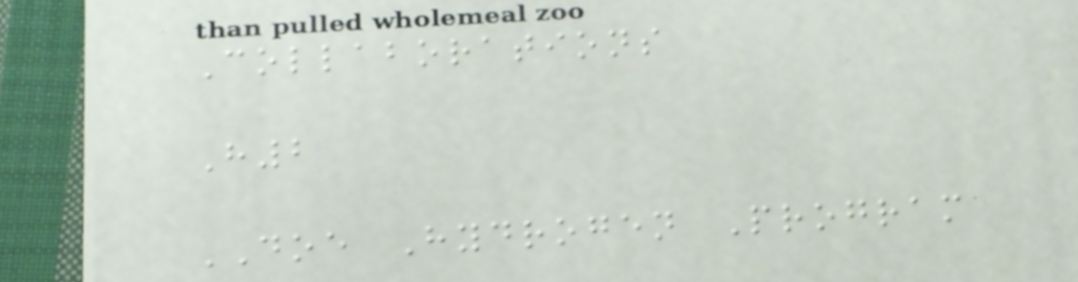Collaborations
H2
DOE Hydrogen Program
